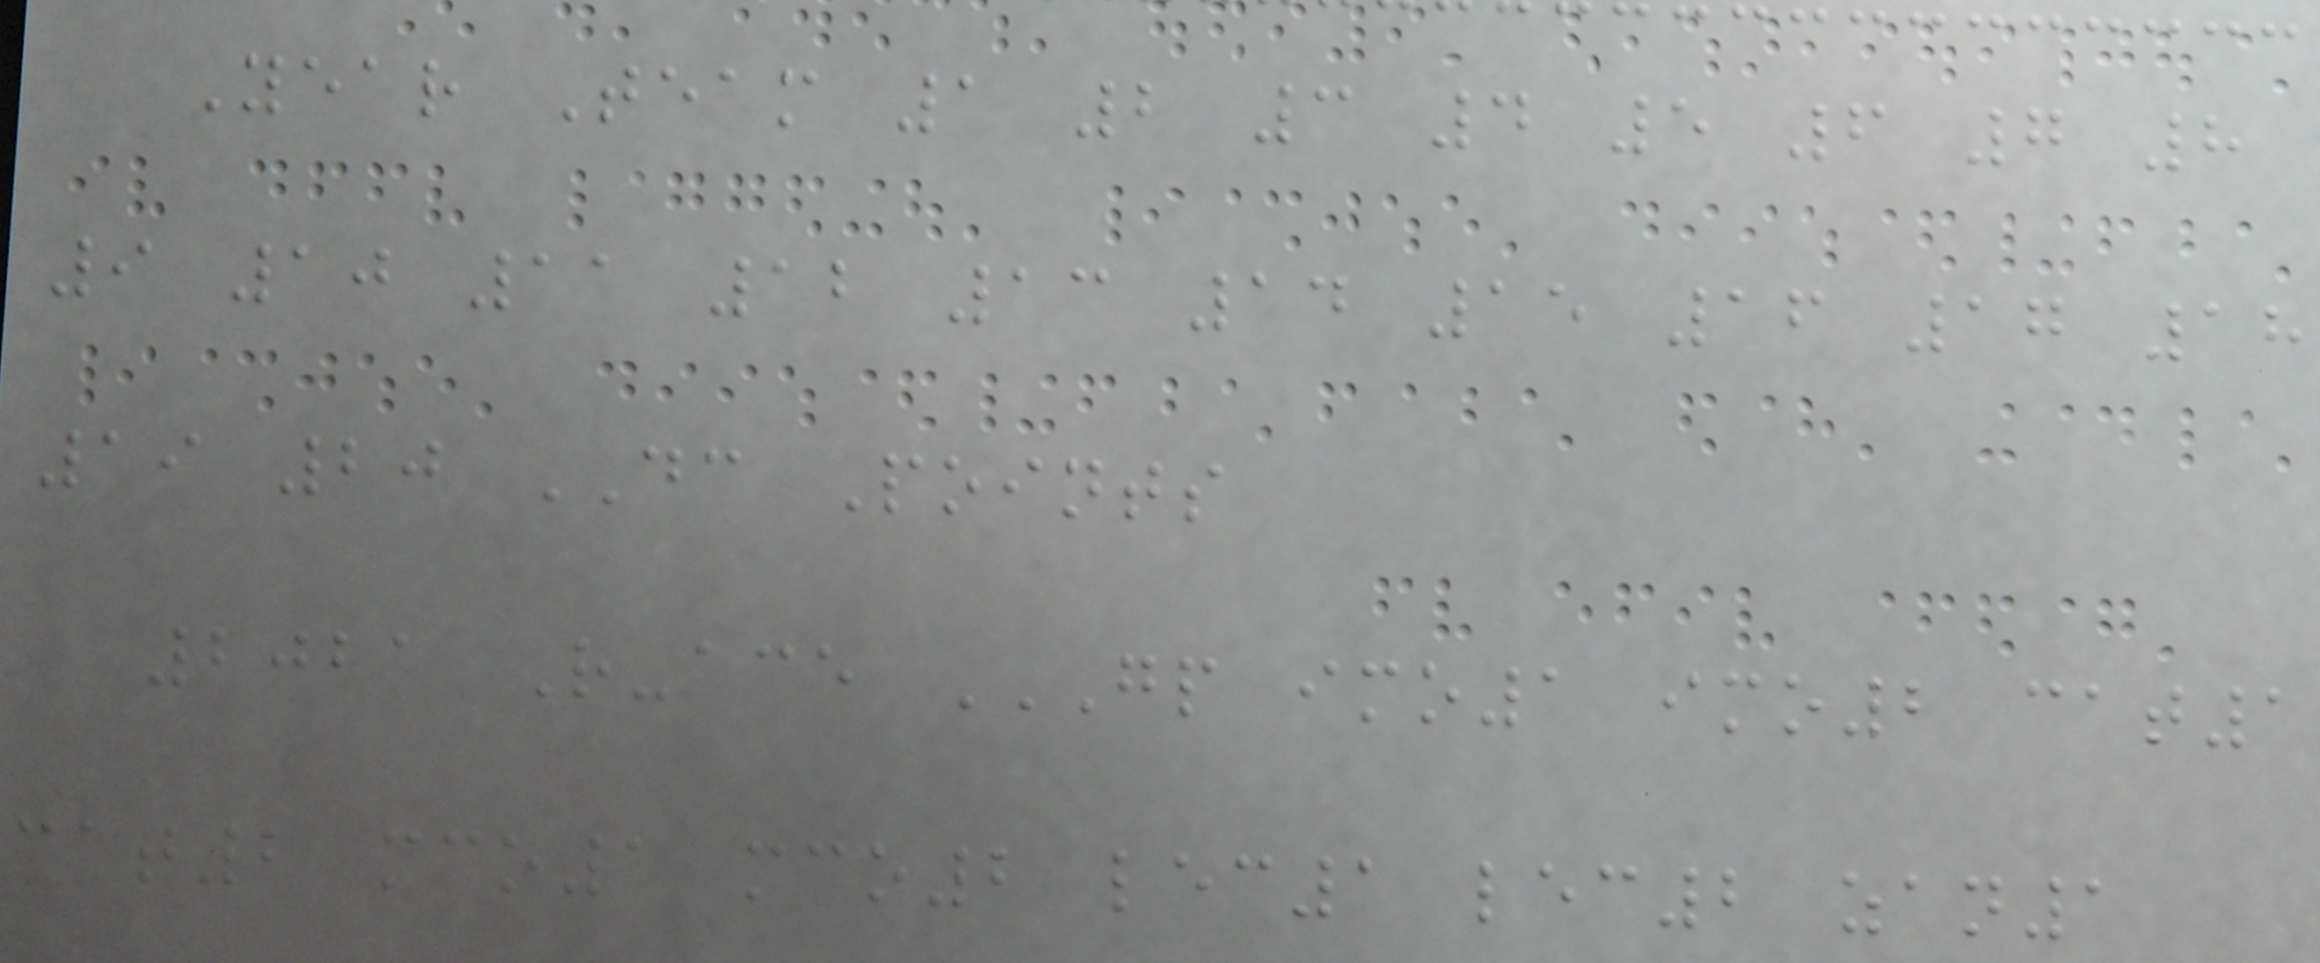Year Team 1 2 3 4 5 6 7 8
9 10 11 12 13 14 15 16 17 18
19 20 DC Points
2021 R-ace GP IMO1 IMO2 CAT1
CAT2 MCO1 MCO2 LEC1 LEC2 ZAN1
